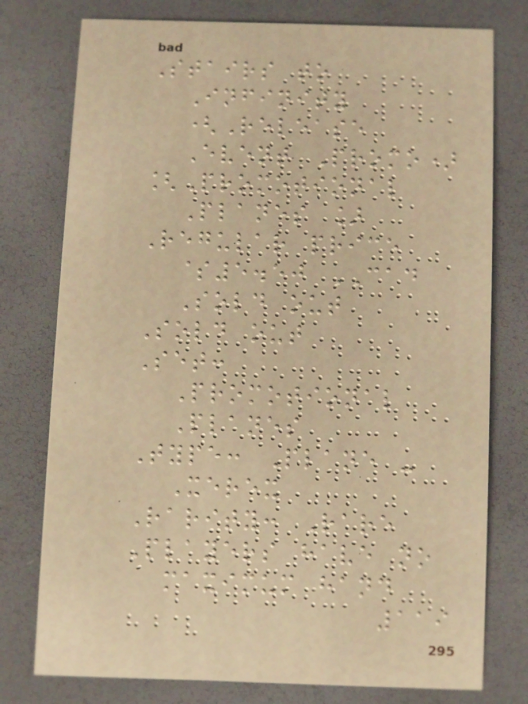Stairs to
Infinity
(Release
Event Promo)
[Promotional
Planes ]
Regular price
$5.50 CAD
Sold out
Sold out
Set:
Promotional
Planes
Type: Plane -
Xerex
Rarity: Rare
Players have no
maximum hand
119
